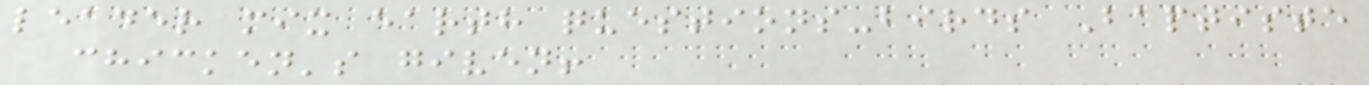leader mix earth questions-birds Baptiste
chicken's given!
